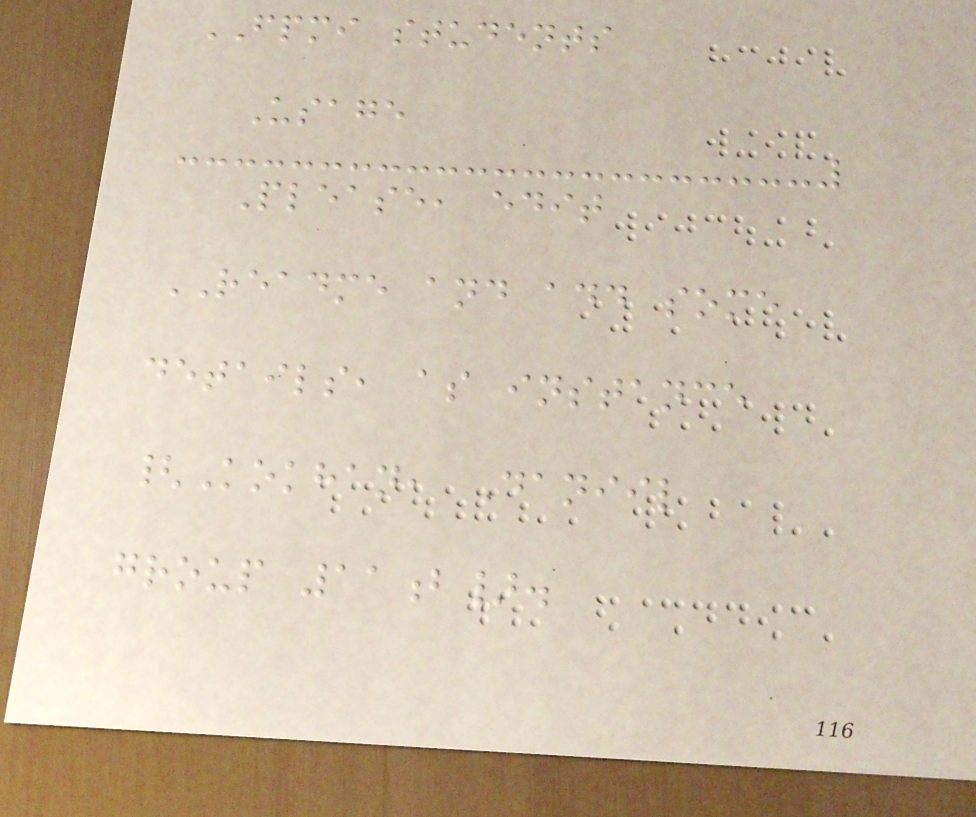FPMI students
Usage
Please, edit
README and add some
details, as instance
{Kokhan, Daniil
group 11b}.
